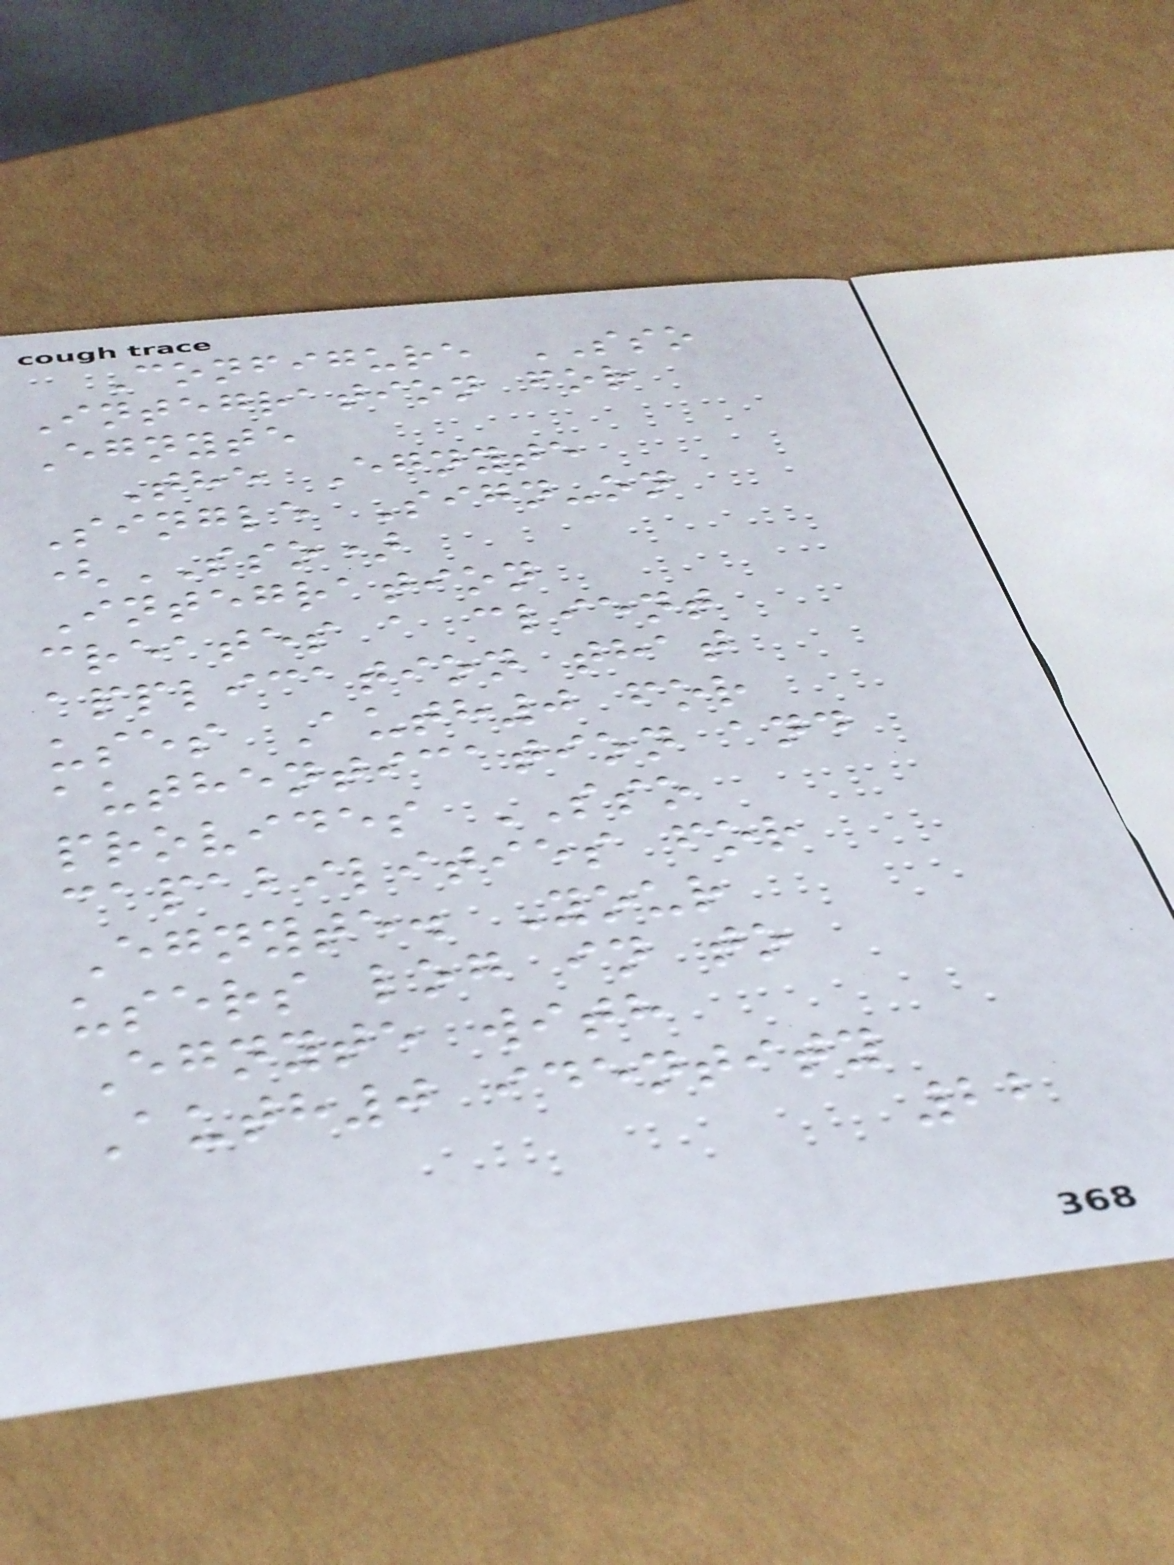Configure SSO
Integration for
Egnyte
The Egnyte
Single Sign-on
(SSO)
Integration
creates a client
application that
uses Auth0 for
authentication and
provides SSO
capabilities for
Egnyte. Your
users log in to
Egnyte with
Auth0 identity
22
